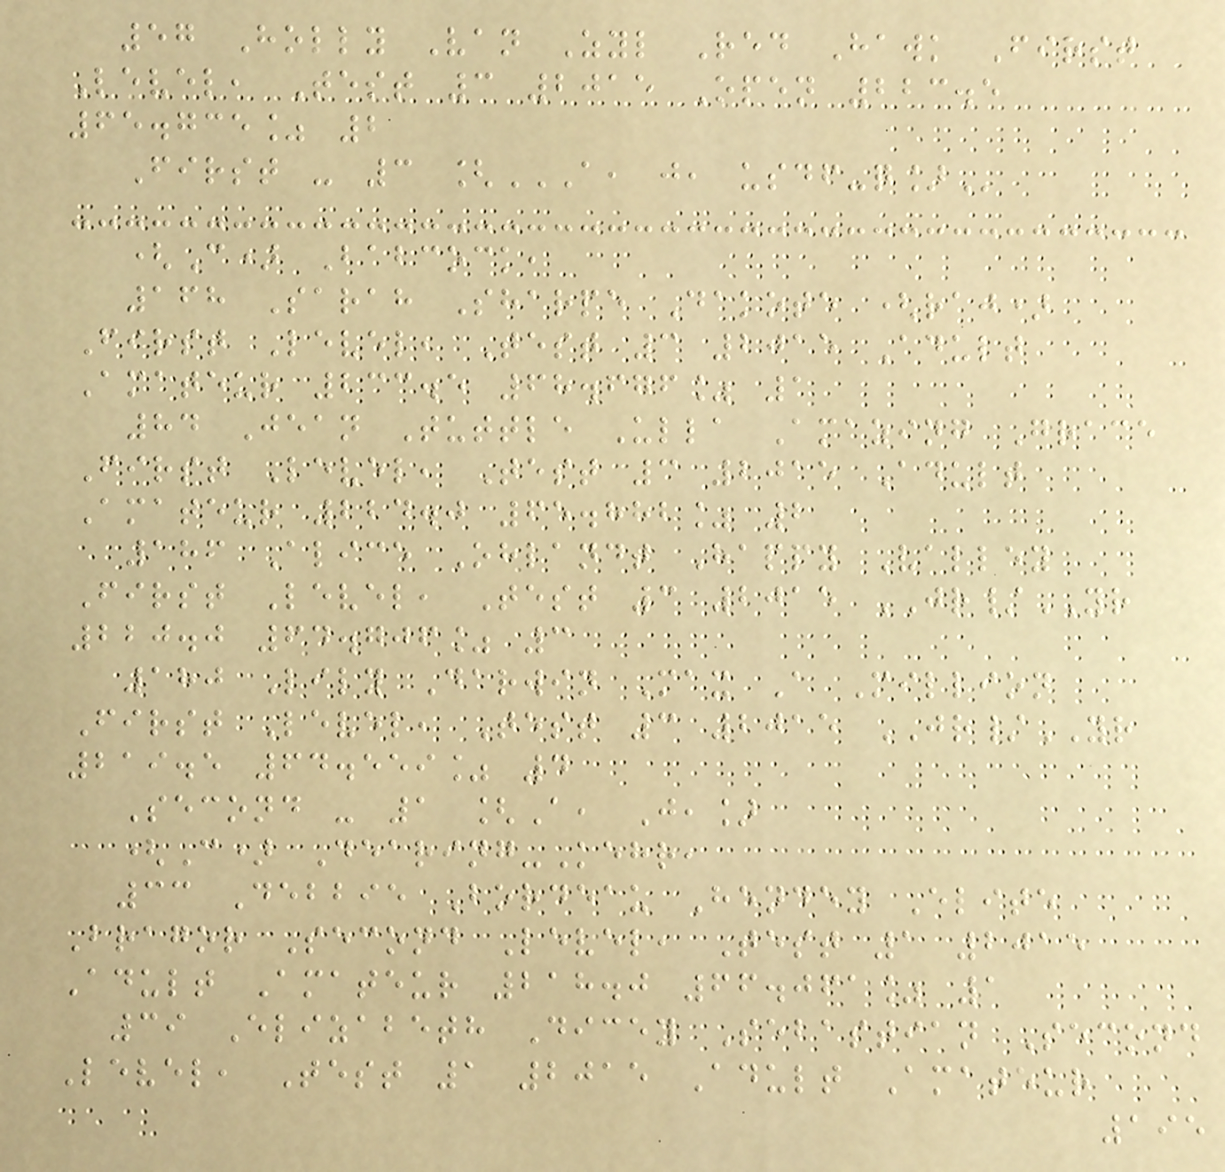57 Holly Van Zyl Red Hawk First
Level, Test 3 2015 Open 223.5
65.735% 2
First - 3 [A, J, USDF-Q]
(C) Babcock,
168 Sarah Sharpe Dakote (raj)
First Level, Test 3 2015 Adult
Amateur 233.5 68.676% 1
84 Jean Tuttle Ulla Amazing Grace
First Level, Test 3 2015 Adult
Amateur 224.0 65.882% 2
186 Alice Ohlandt Happy Valley
First Level, Test 3 2015 JR/YR
220.0 64.706% 3
180 Lily Darwin Max A Million
First Level, Test 3 2015 JR/YR
219.5 64.559% 4
Second - 1 [A, J,]
(C) Dearing-Kehr,
33 Debbie Bordeau Hendey Elite
Bragor Second Level, Test 1 2015
Adult Amateur 218.0 66.061% 1
39 Elizabeth Dicey Sebastian Second
Level, Test 1 2015 Adult Amateur
195
